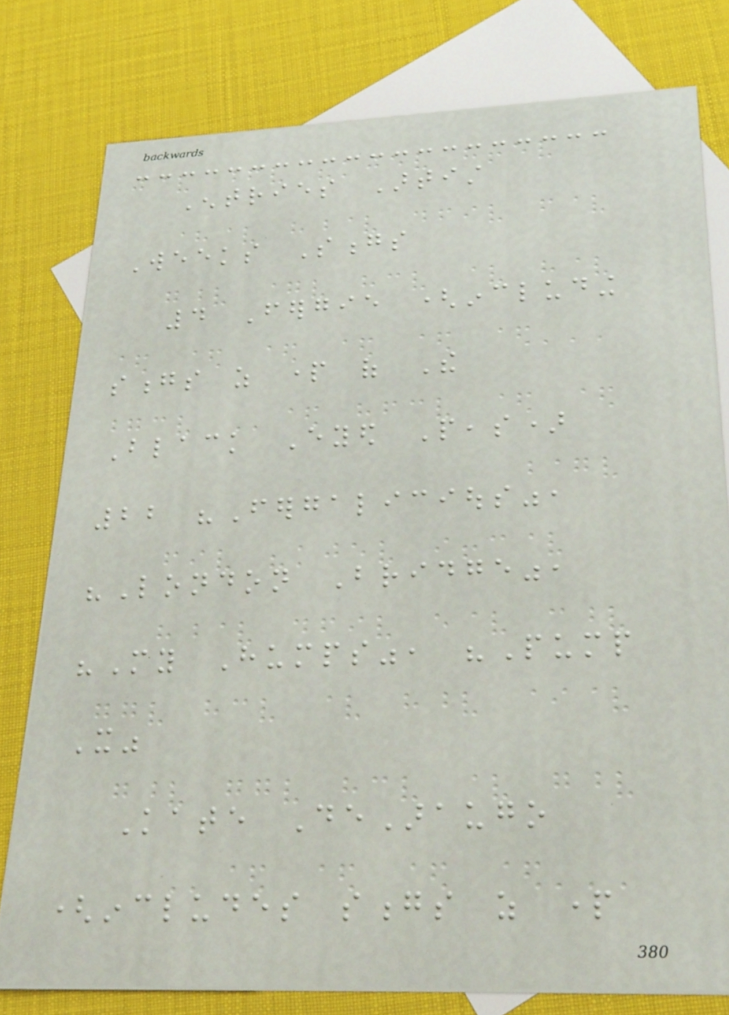Entries Artist
Weeks Songs
4 Fergie (including
songs as part of The
Black Eyed Peas)
22 "Fergalicious",
"London Bridge",
"My Humps", "Pump
It"
Kate DeAraugo
(includes songs as part
